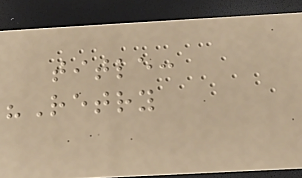title:
"Retry
